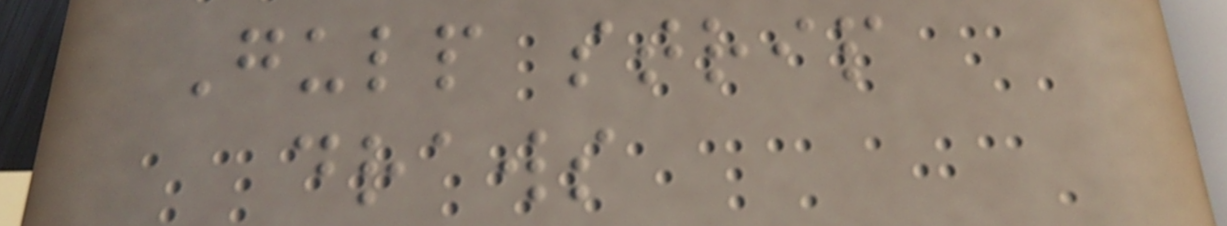Gulp strip
draws
